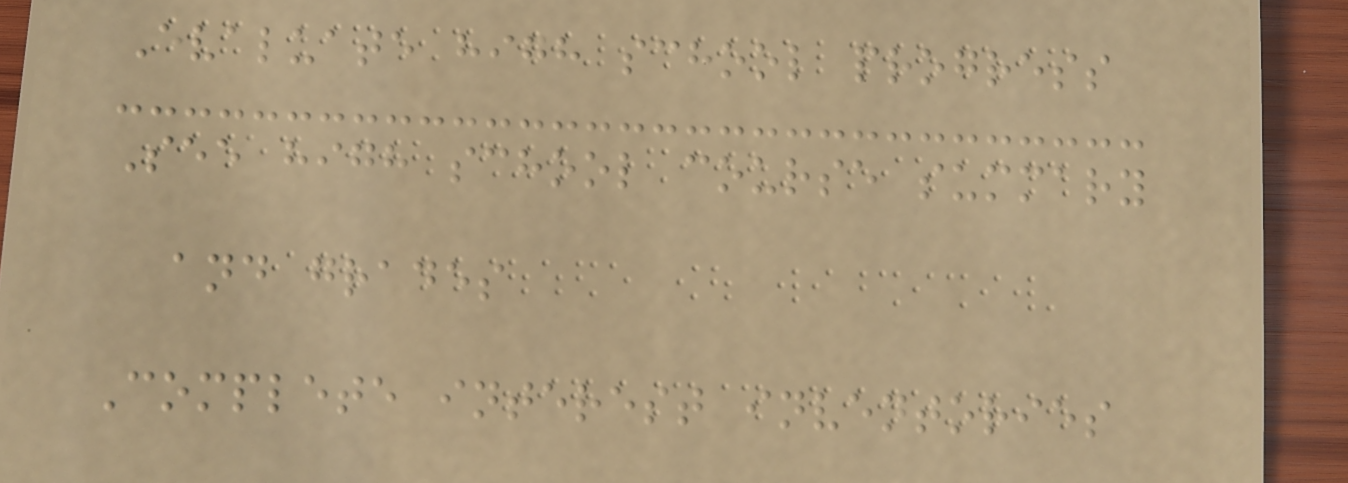Evaluate high school progress
See high school course summary
and grades
Complete interest inventories
